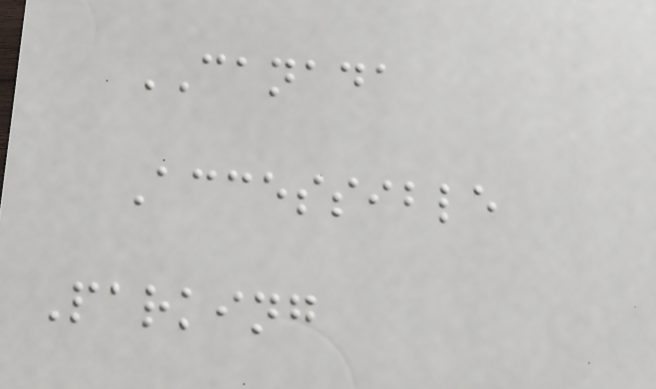CANADA
Accessible
Parking
